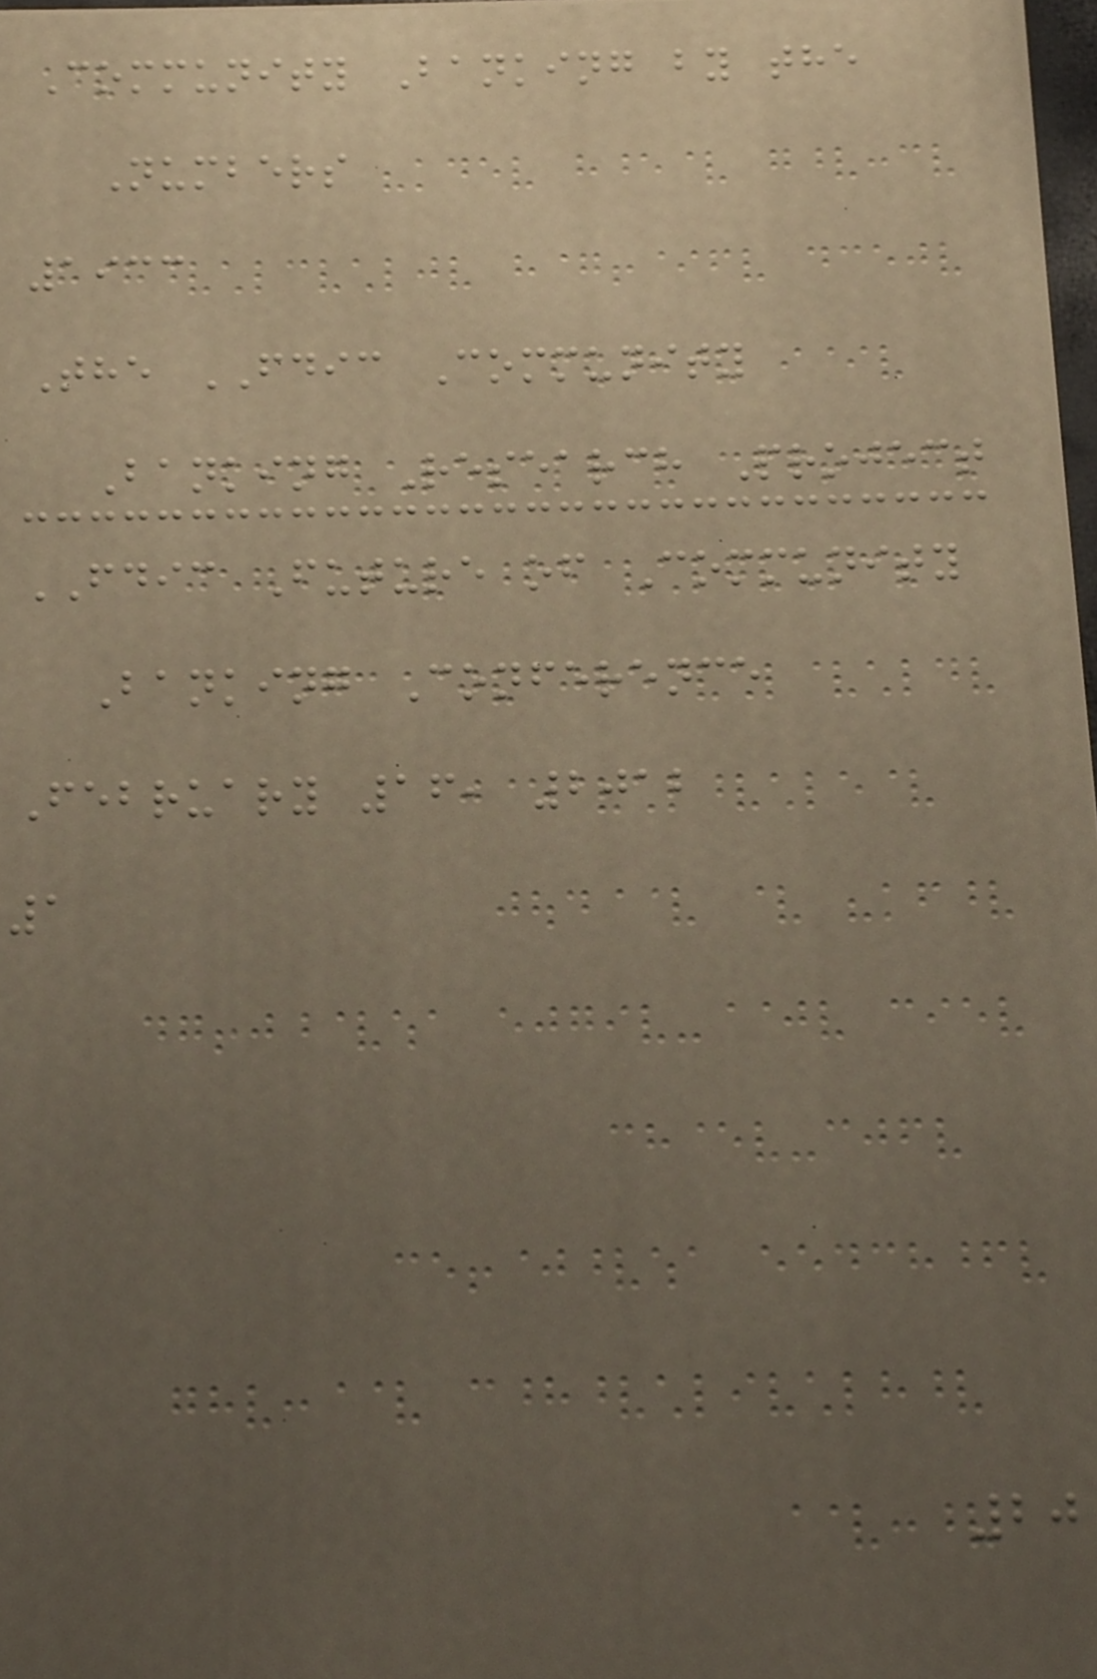Community Banking by the
Numbers
1933
The FDIC Community
Banking Research Project
FDIC Future of Community
Banking Conference
February 16, 2012
1
20
